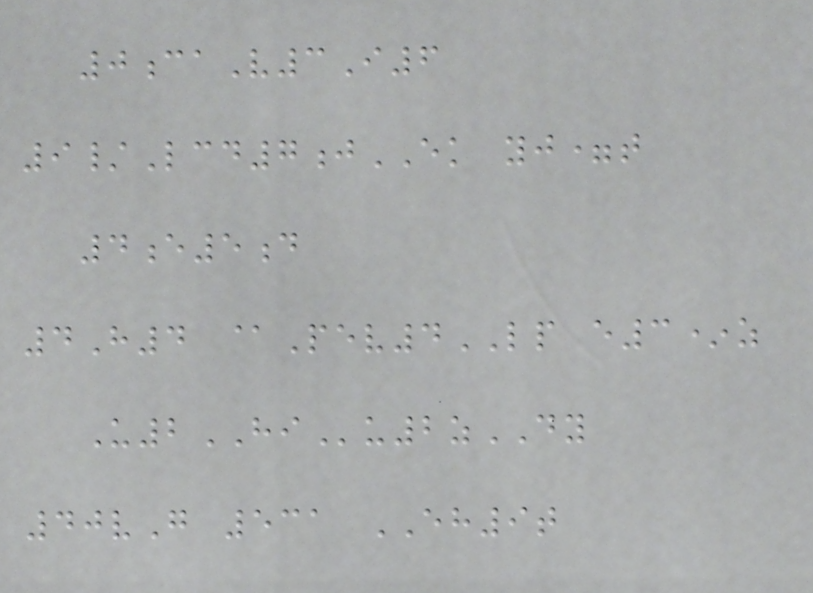0caV3I6
9/Lcd7jEK yj=t
4e5d
4H4 @Pev4LP e3*z
U2HIu2zDY
40vG 531 EH9t
